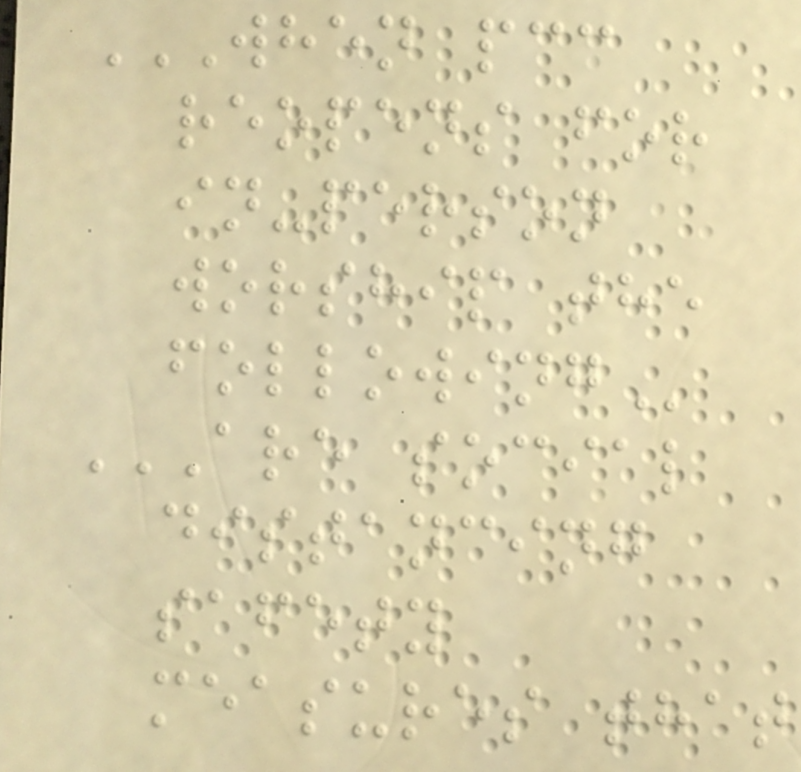WHEN PCC
REOPENS FOR
IN-PERSON
WORSHIP THE
FOLLOWING
ARE SOCIAL
DISTANCING
SAFETY
MEASURES THAT
